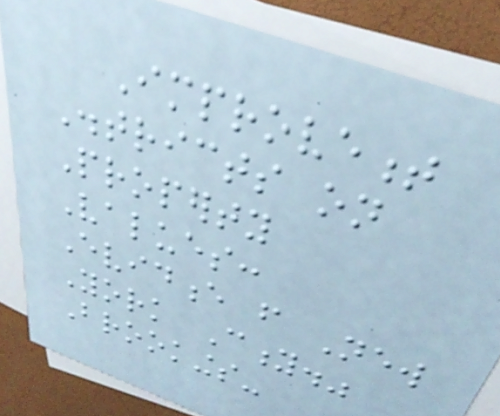Improvement
Districts on
Property
Values:
Evidence from New
York City."
Brookings-
